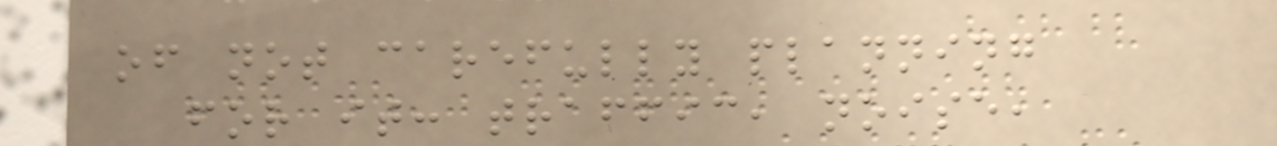of not carefully planning
for it: traffic, noise,
